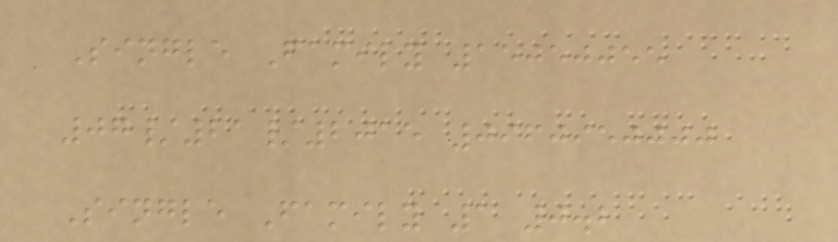Single Family 15050055
07/21/2015 0960950000
Single Family 1 0.2
